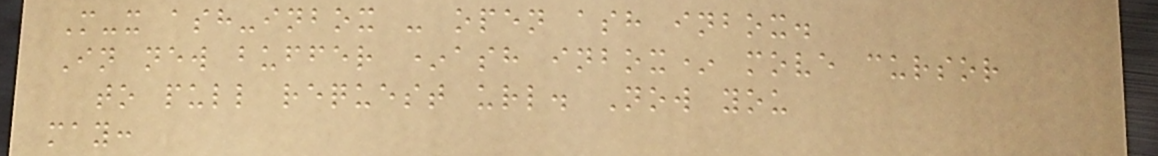M-x ash-inbox - open ash inbox.
In new buffer *ash inbox* move cursor
to pull request url. Now you
may:
